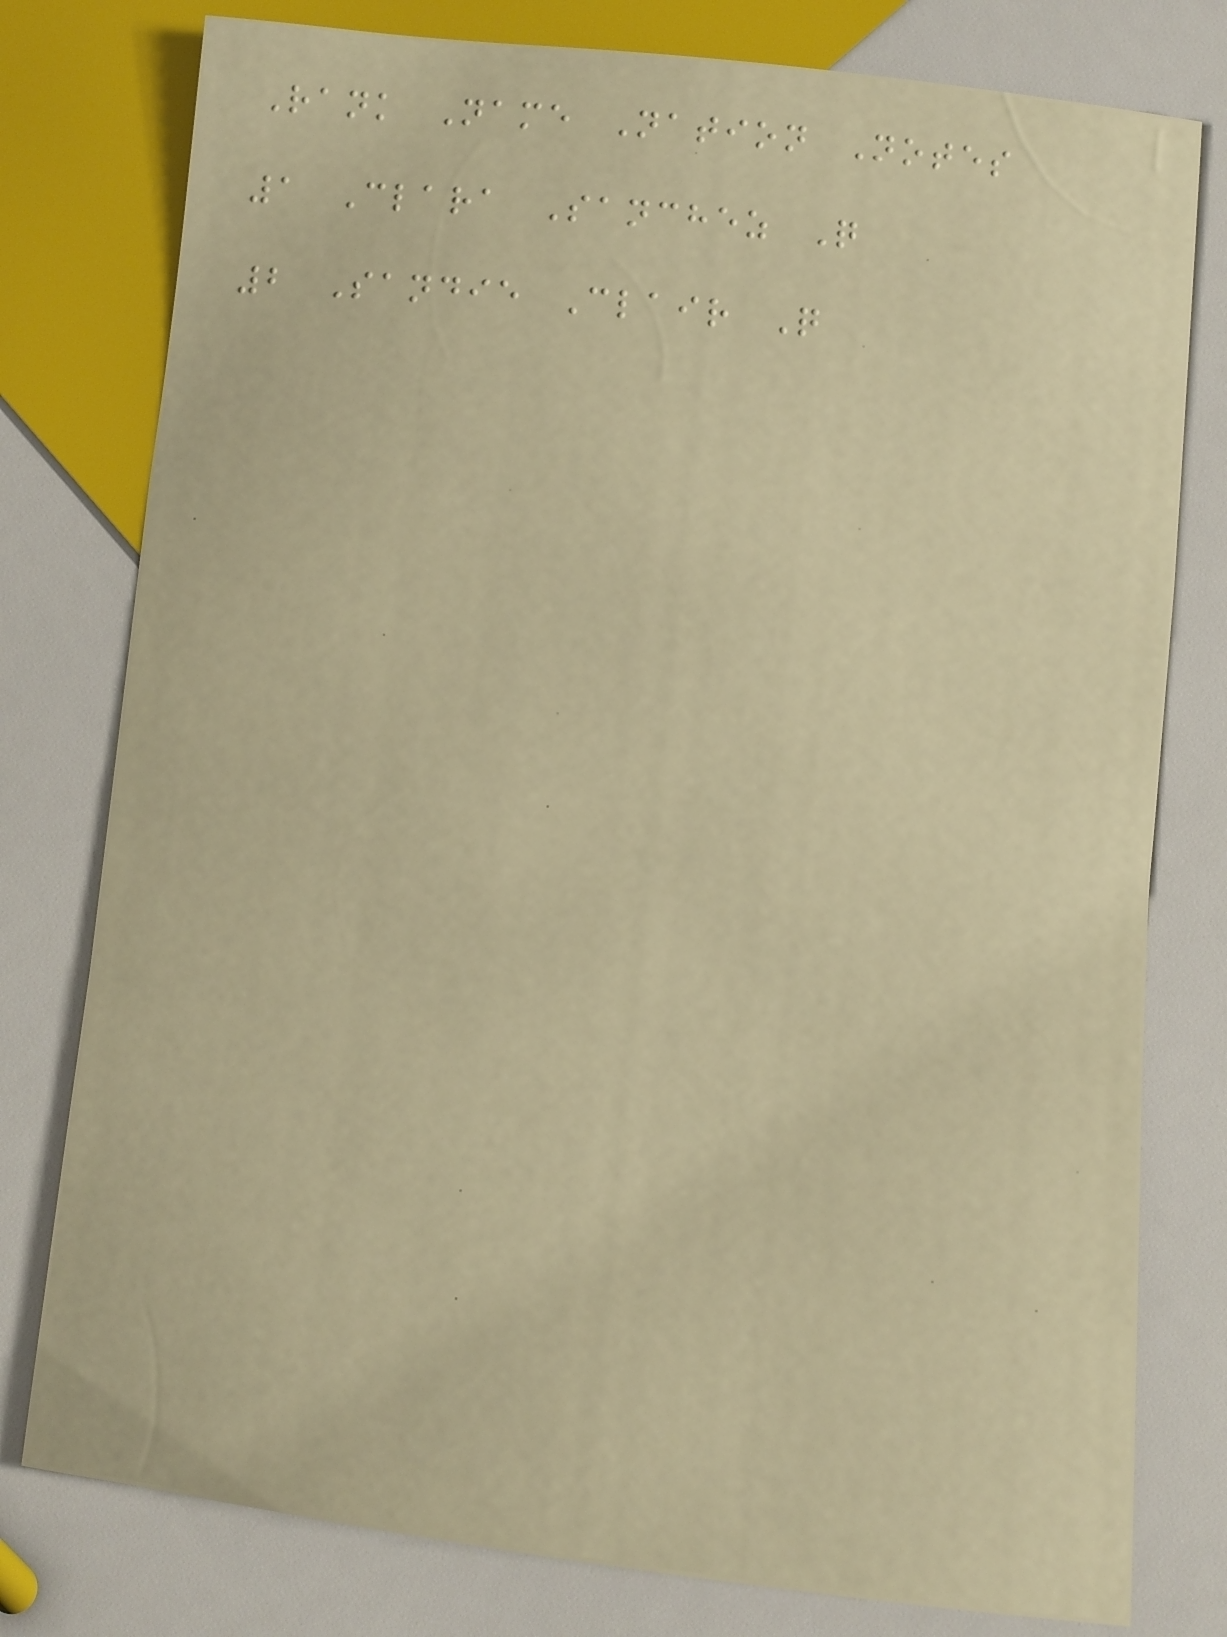Rank Name Nation Notes
1 Clara Sanchez Q
2 Sandie Clair Q
